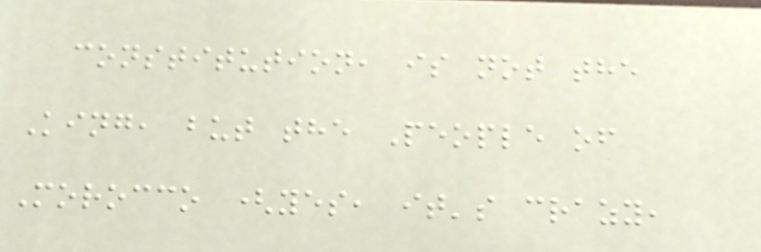constitution, is not the
King, but the People of
Morocco (yes, it's crazy,
